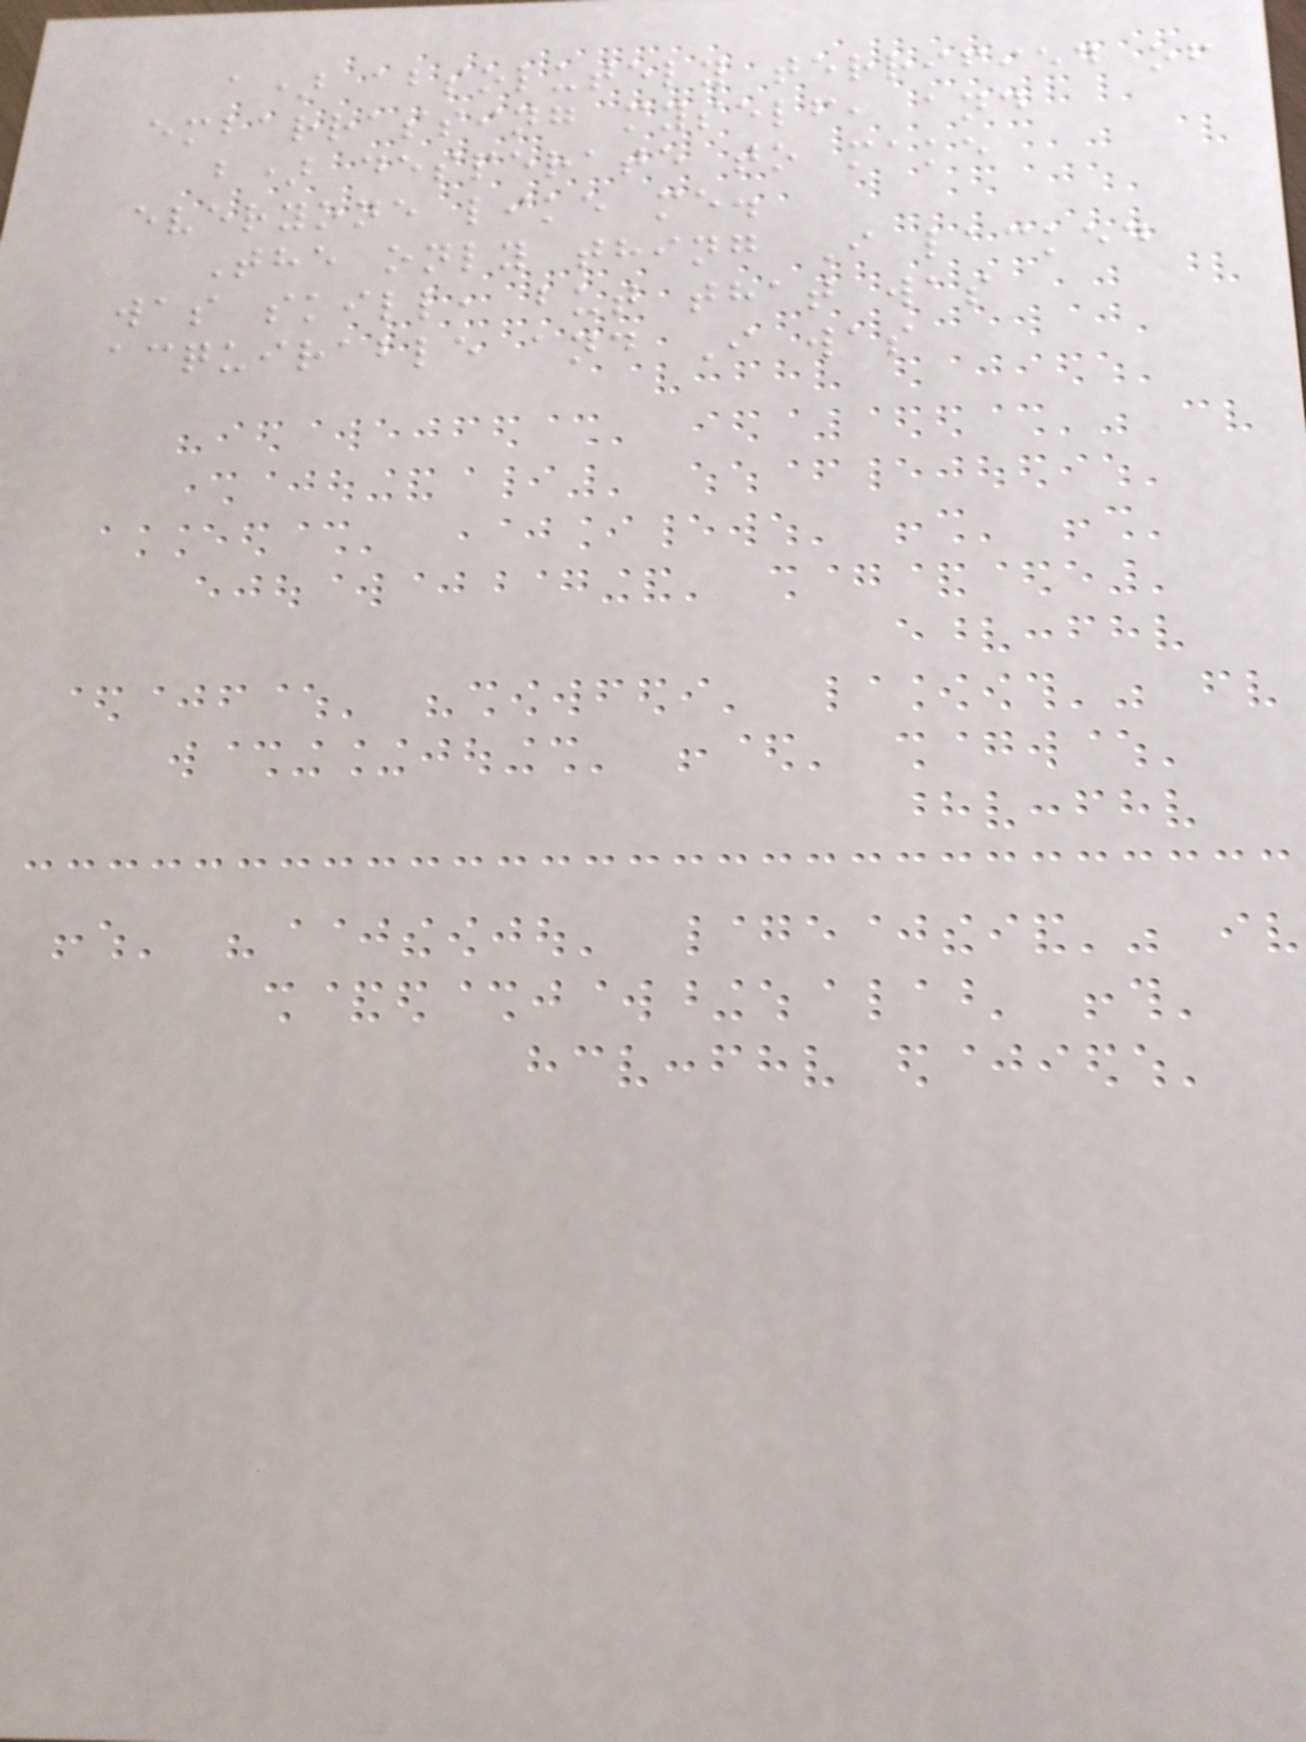a) absolutely terrified of
embarrassing myself, and
b) desperate to make
everyone like me.
The only thing I lacked
was skill, but that was
acquirable and I was
